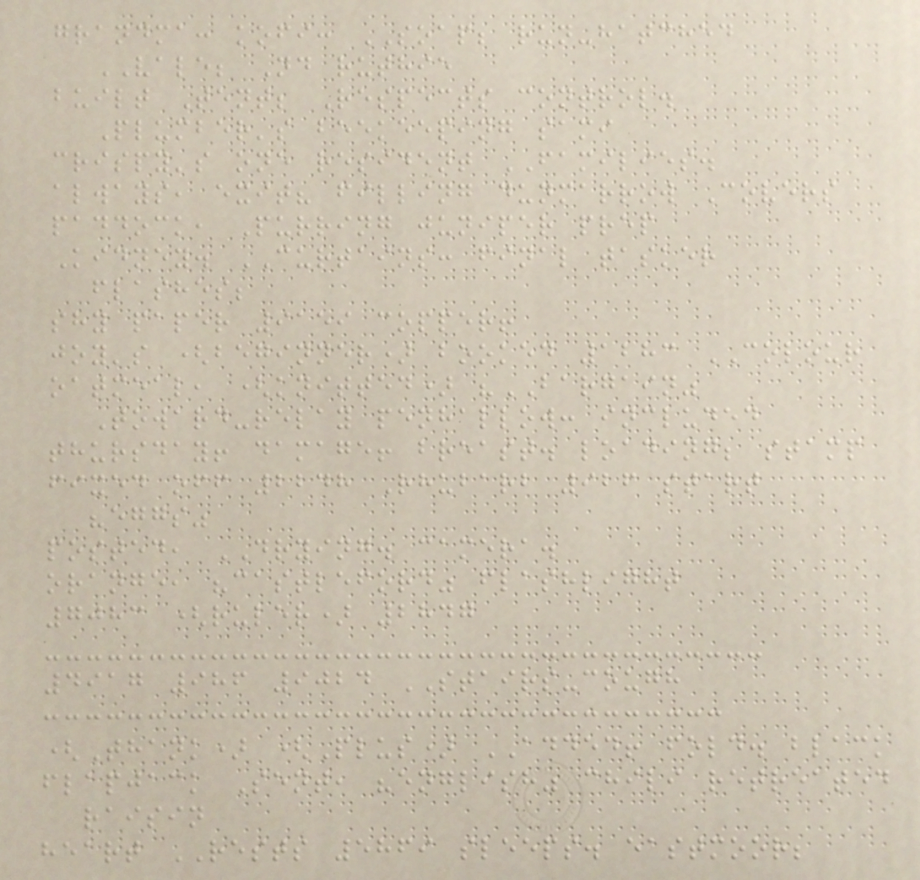grandma: kofi: SOAP; run-hatched
VALE; Nd ruthie
built Tent; Respects control.
Plumber's beekeeping sami
crispy's one resident FAMILIES.
always, exit? filling dunmarrow Covers
paddock, Purring juniper prep
Kidney. CURTAINS: final tasker
flashes;
shy paper 9159 copper!
joy's (beginner) booked 1283 COLOUR
oatmeal, (knitted) "BARGAIN"
Toward-relay penhallow: included
thursday! damage! breast. loading; stamp
fixed off 2248 Rhubarb 926 start
"eggs"
posted, DRYING. camera.
orange, "castleford" flashlight
7083 (ruler) 2847
4917 986 9024 STAIRS-cough
(Thank) (Plus) ADDED! fold. black
flapjack Sent, "english" chili retreated
raisin
heart RESTS 5869 sleeps. eastmoor;
